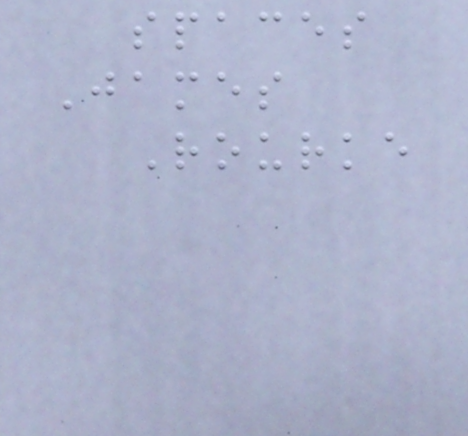spaces
James
Rourke
